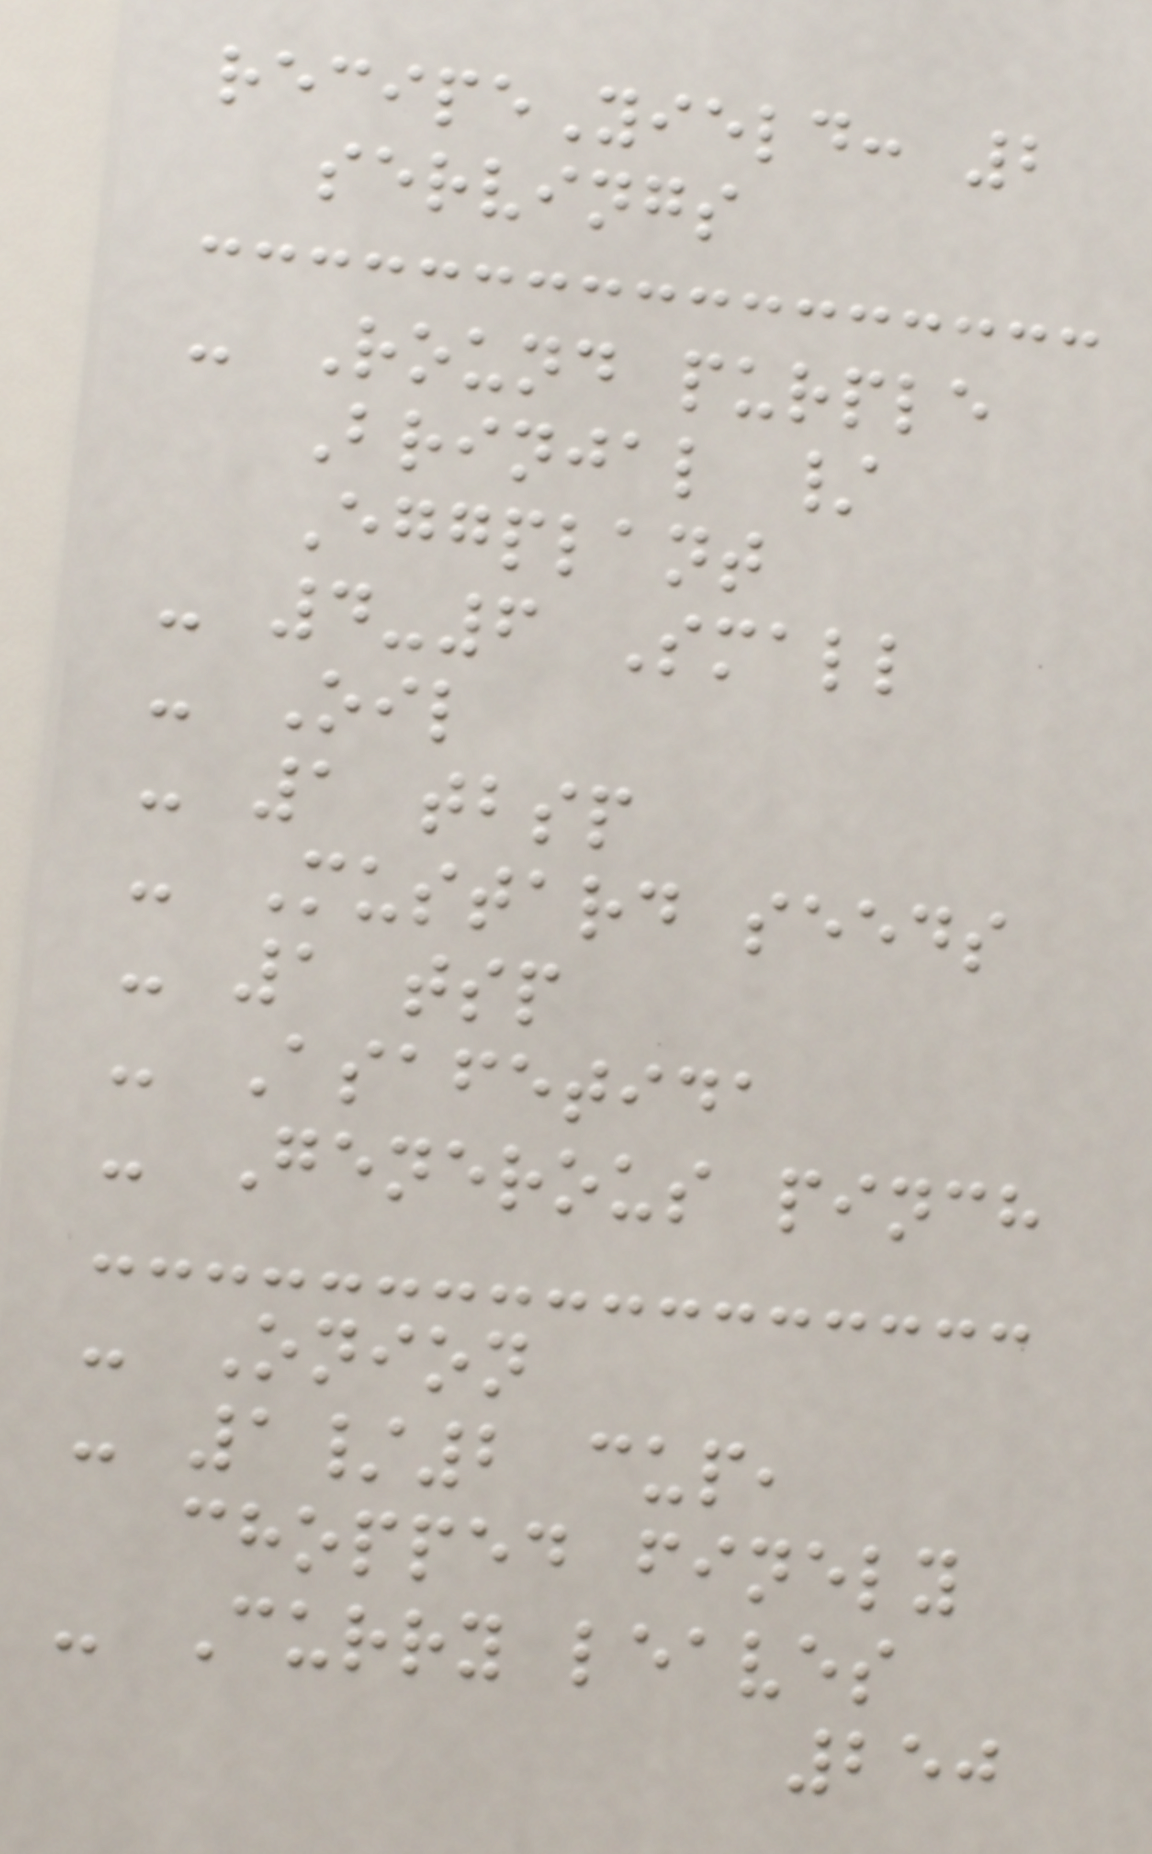recipeYield: 2
servings
- Round purple
Brinjal /
Eggplant
- 4-6 Small
- Oil
- 1 tbsp
- Mustard seeds
- 1 tsp
- Asafetida
- Generous pinch
- Onion
- 1/2 cup,
chopped finely
- Curry leaves
250
